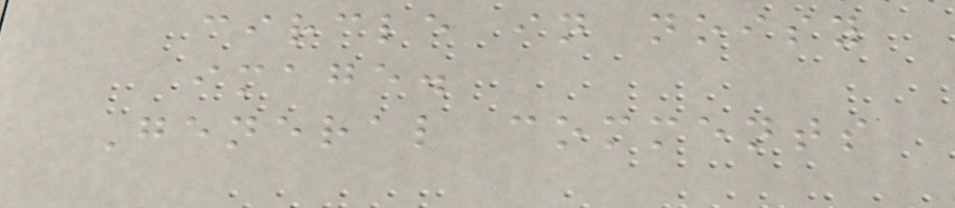circle in noisy
image.
General comments
